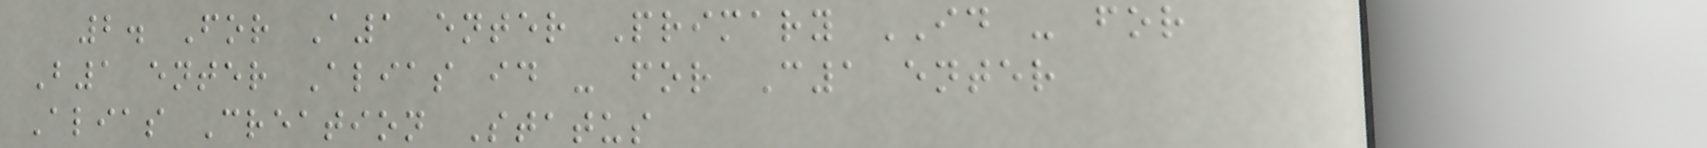2. For A1 enter Primary ID - for
B1 enter Alias id - for C1 enter
Alias Creation Status
